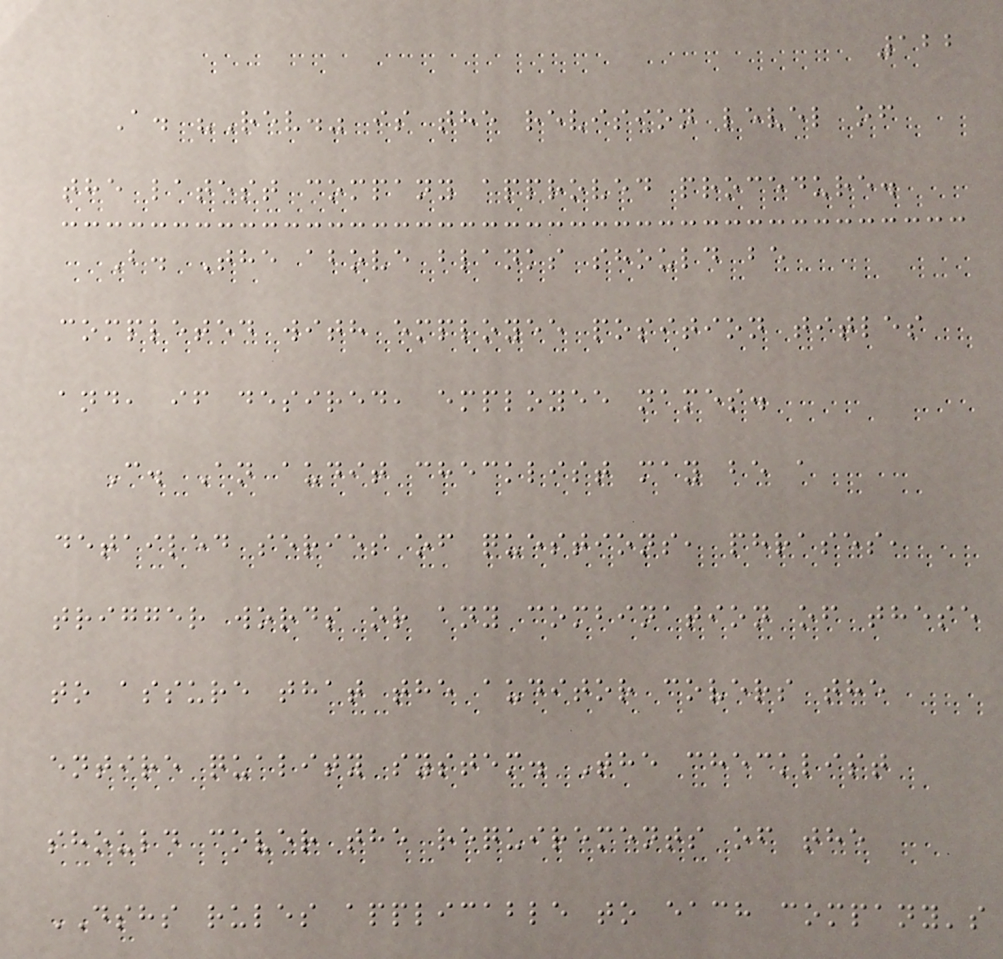122
A. "Rev." is the revision level of
the latest company approved procedure.
B. The above blanks should be
completed with employee position titles
and, if desired, employee names.
C. An audit checklist may be a
detailed series of questions, phrases,
trigger words or any combination of these
to assure that the auditor covers the
entire quality system. The checklist
should cover the requirements of the
DSHS rules applicable to each company's
